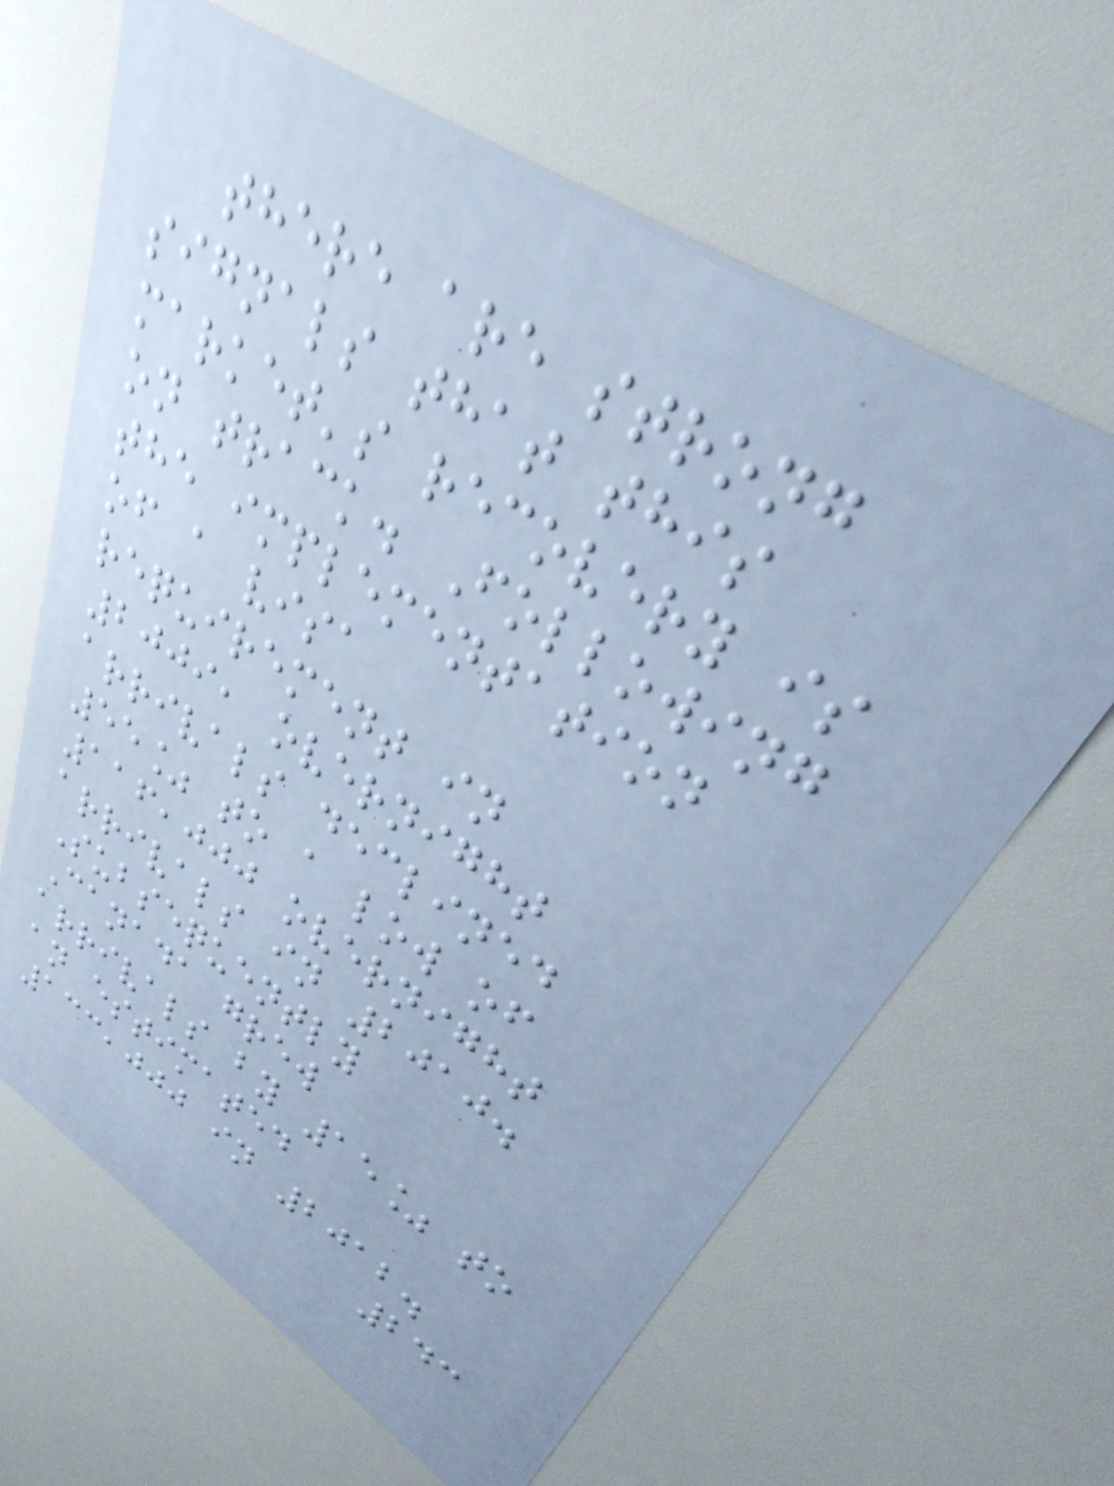there are strong
signals that this
market's recovery is
on track. Following
the implementation
of a visa
requirement in
2009, overnight
arrivals declined
55% to a low of
116,000 overnight
arrivals in 2010.
Subsequently
Canada grew
arrivals by 15% to
an estimated
133,000 in 2012.
243
